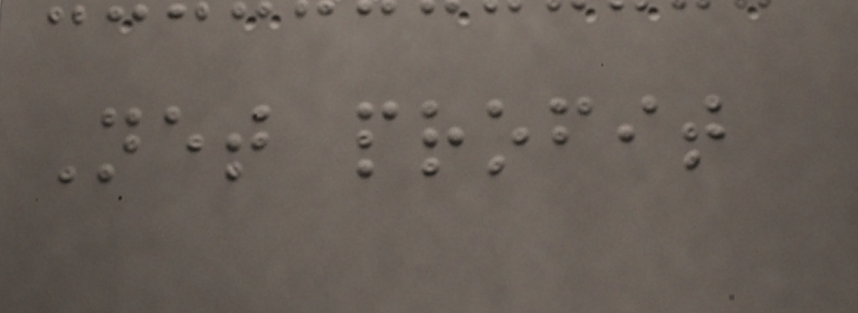Net profit
